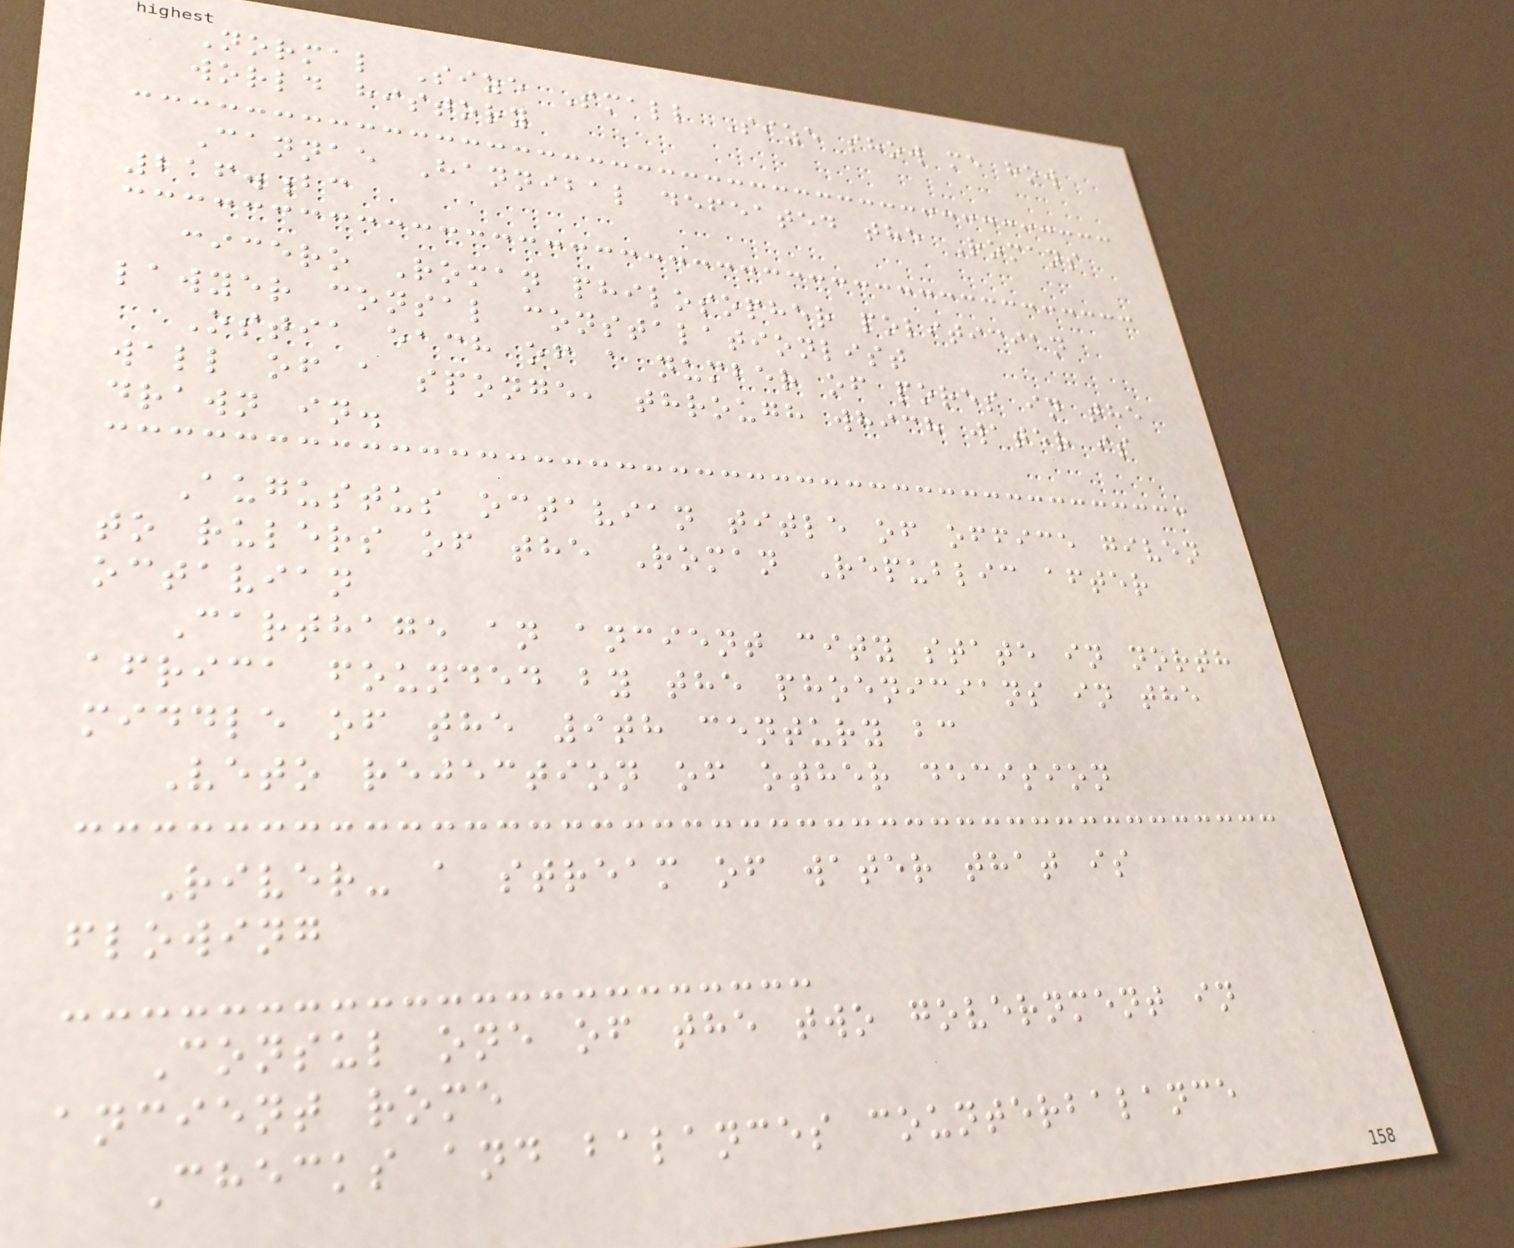Normal Size Small Size show me how
world history
Cannae Hannibal defeated the Romans
216.bc
cicero Roman philosopher politician
lawyer consal constalationlist
Ostia each of a number of pores in the
wall of a sponge, through which water is
drawn in.
Augustus octavian title of office given
to rulers of the Roman Republic after
octavian
Carthage an ancient city state in north
africa founded by the phoenicians in the
middle of the 9th century bc
Veto rejection of other decision
River- a stream of water that is
flowing
Consul one of the two government in
ancient rome
Checks and balances counterbalance
